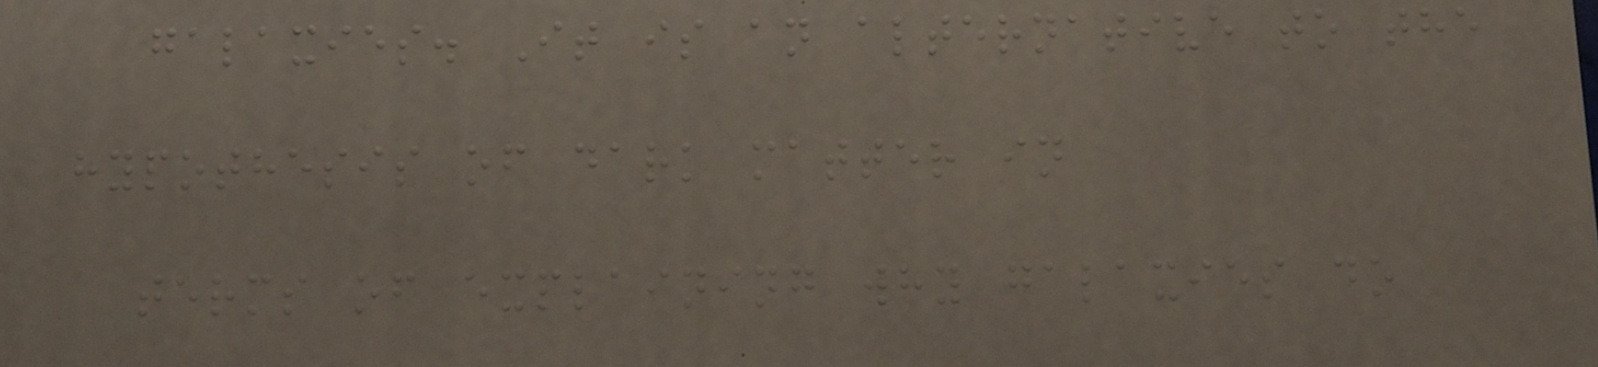galaxies. It is an alternative to the
hypothesis of dark matter in
terms of explaining why galaxies do
